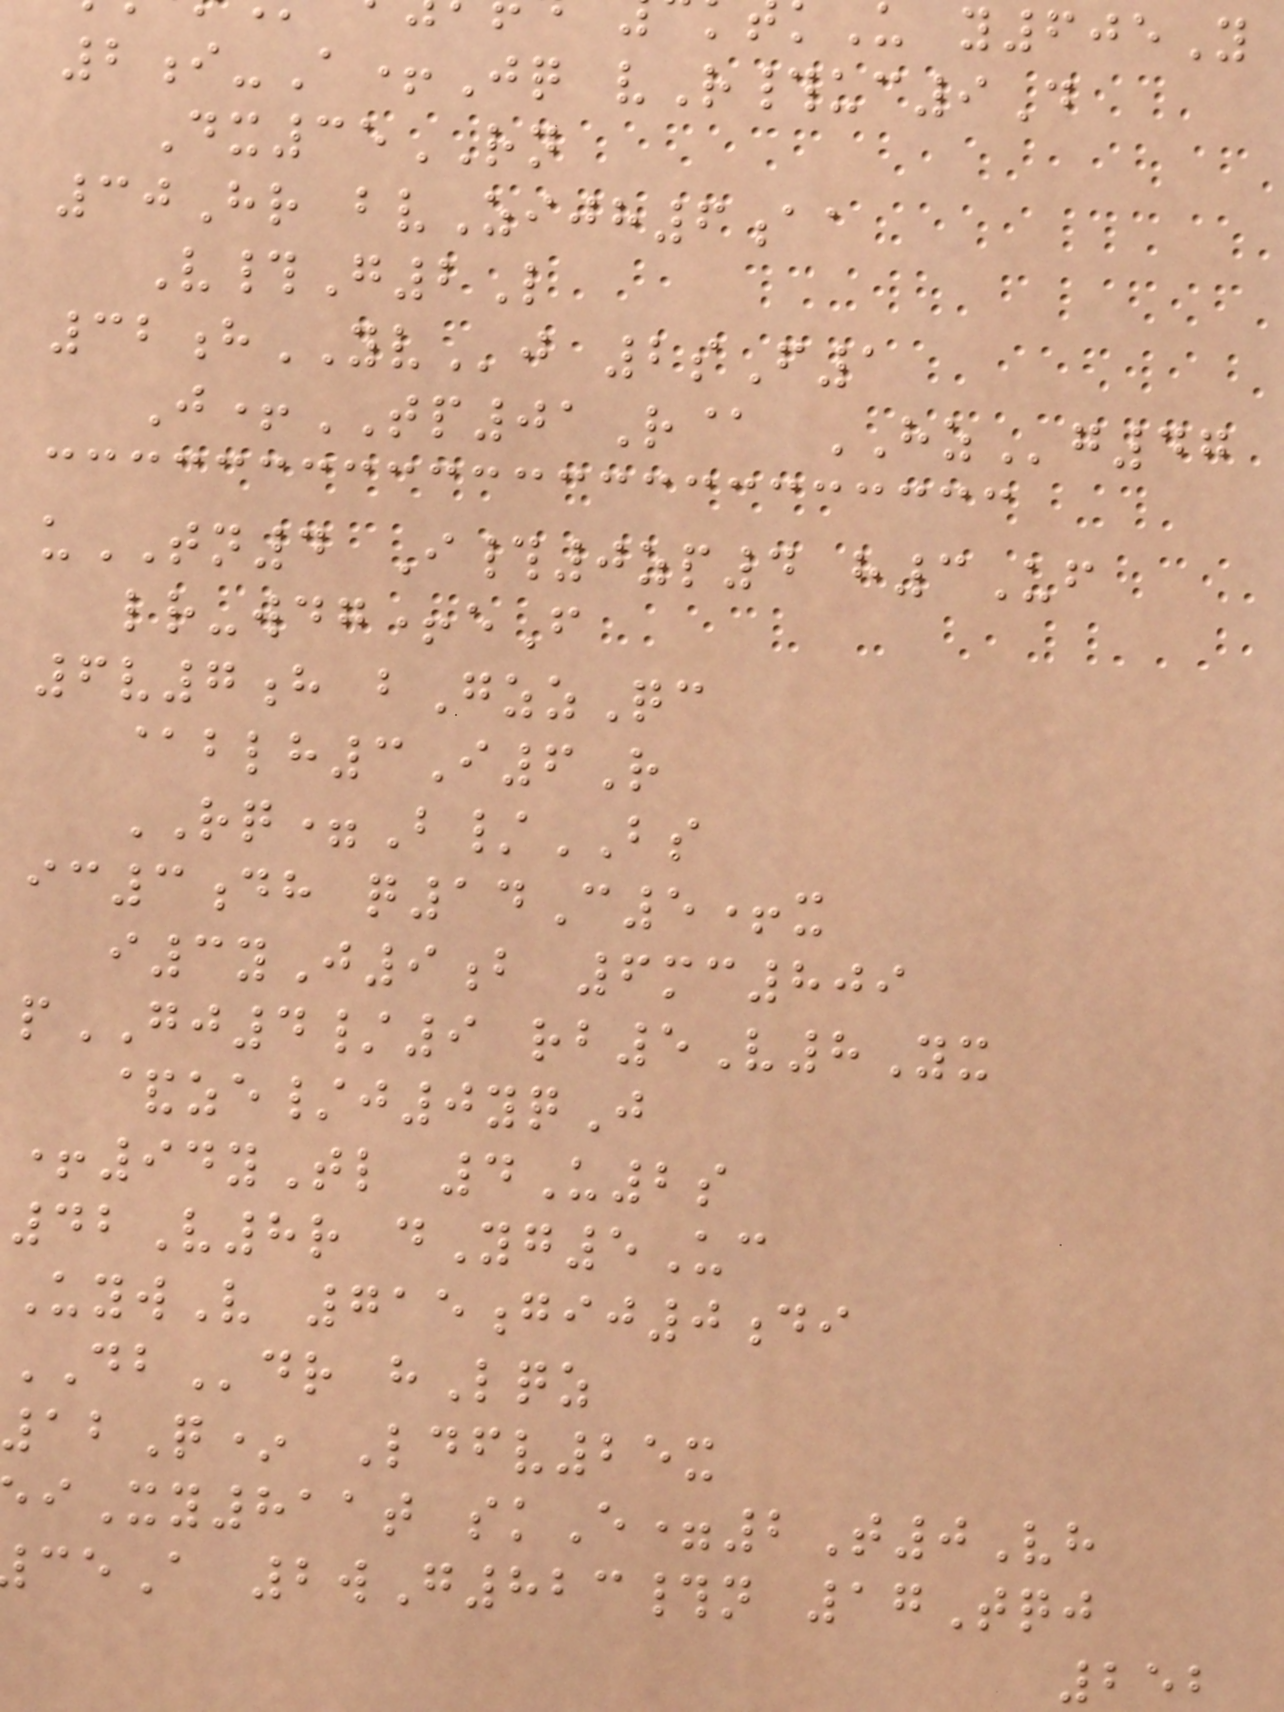u y605Y
2i-A+Jq vR#uc9D
Dx35RN
30Hr bvZijh6aa
V#G2L
32hYVj 2sF1
J+TP01R@ HZg47
uTN4 I#0zp4 h3Uf
lr-wdg+eF
6v7h bGzzQc
@blh3I6R
RQ=B/BS
ic3dh q14C5+x
i3yJ9b 6mc809
pGJ4/9 rb5V8Yx
&ze/j0yqJ
+94yTl 4U2s
42V8r dYg5Uc
UywV 715gij0di
DBdr hLqz
12Q* Ldfv25x
iXy811t skE=2T0Vh
A 2wG823#n 17Tqj
252
